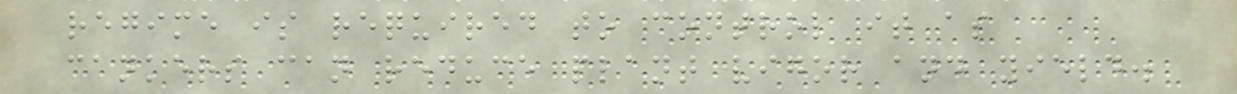regime is required to control it as
cankers can reduce plant vigor and yield.
